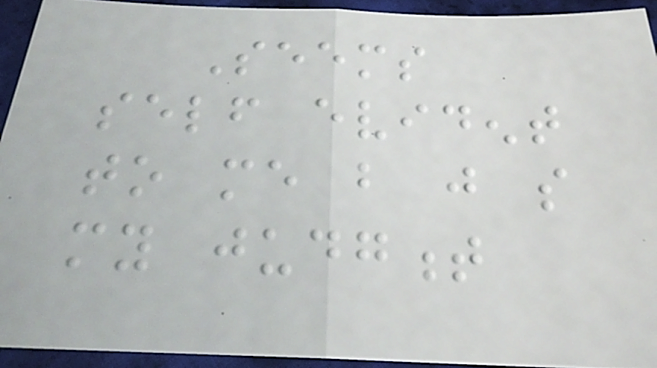Seems
self evident
to me but just so
my judgment
